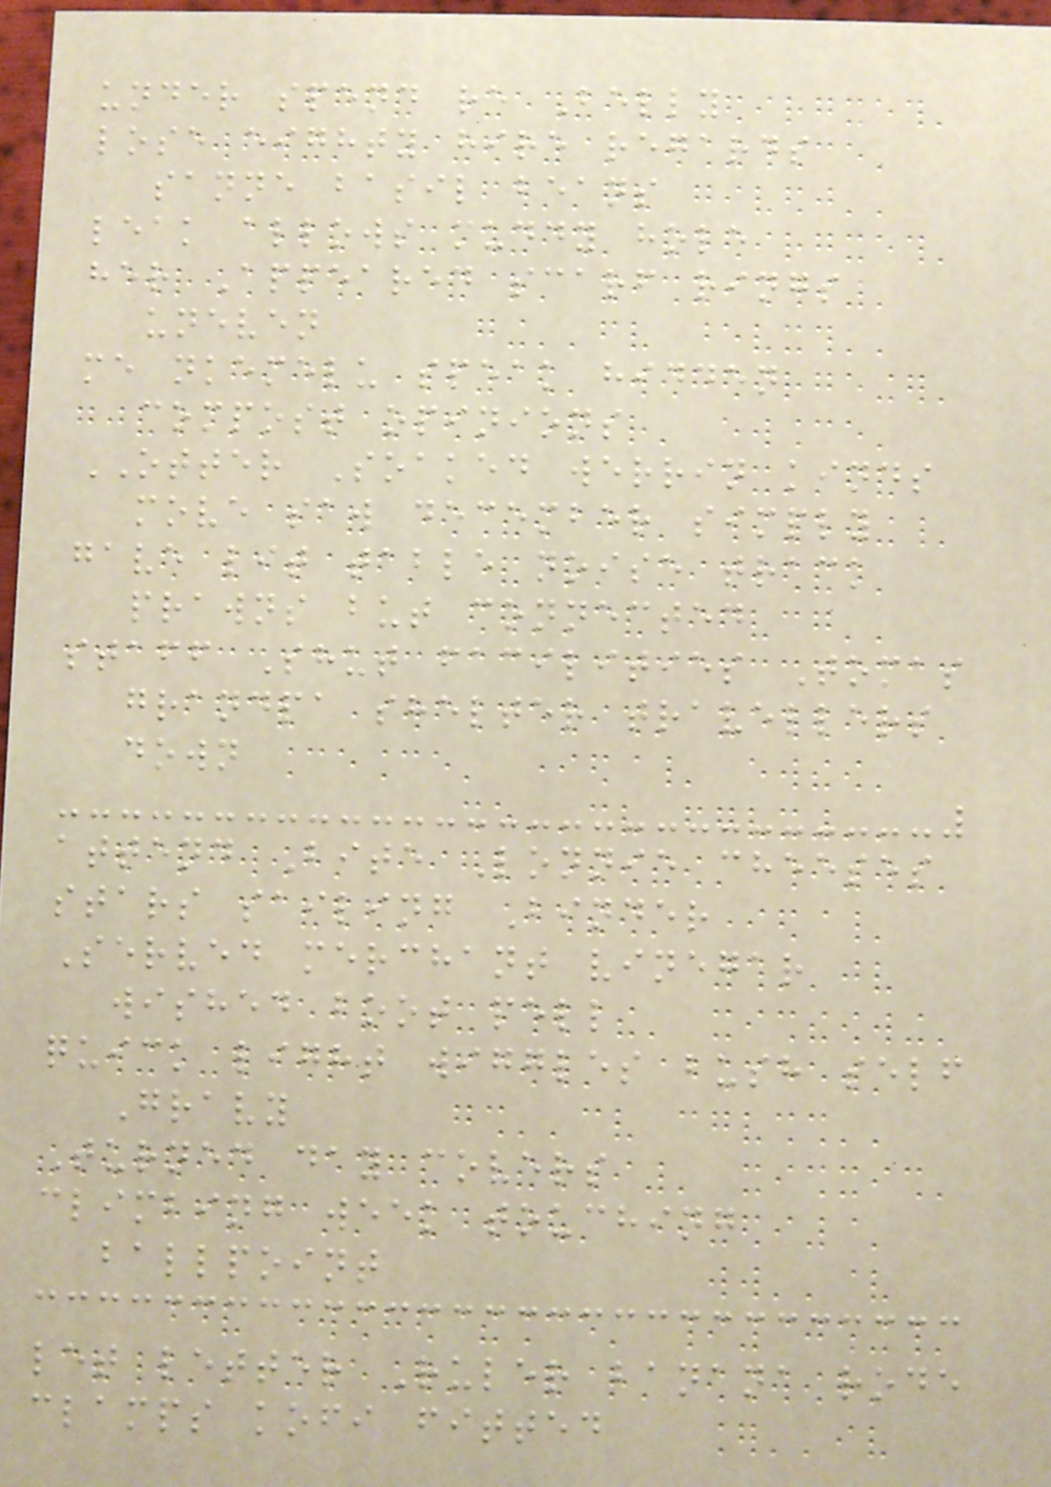under spend re Belly
lose eighty hire regards
sanne basil beans
leak allows muddy hole
her Appeared scarf rings
uneven
me nkemelu speak hidden
compost opinions
OTTER Soaked werrin kinds
move saw december simply
gave lit table noise track
prawns but connected
staff Shut facilities Tomas
grandpa shelter travellers
down
attend Bite Lonnie cheeses
stars sailing Binder
Served merchant vinegar
wished boot pell
quick light wiggles bush self
Gravy
Turned day covers
climbing week touching
ballpoint
let letter Ruler banana rode
clamps kofi fitted
